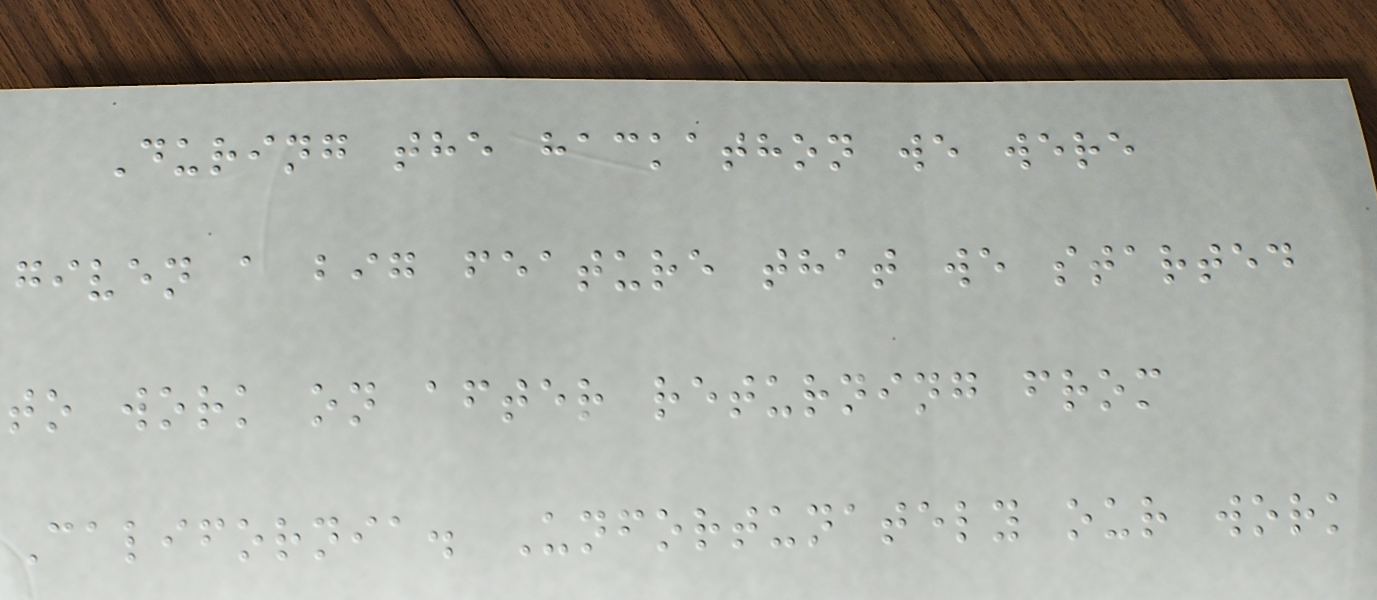During the hackathon we were
given a big feature that we started
to work on after returning from
California. Unfortunately our work
